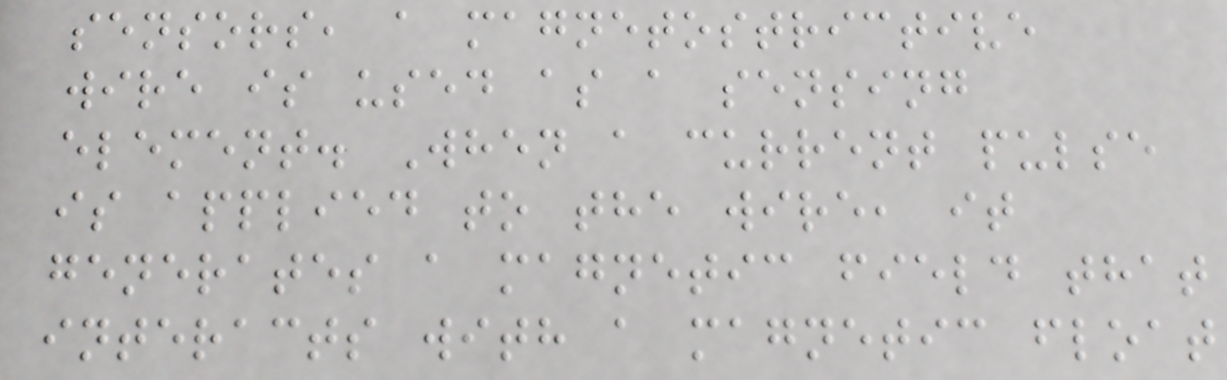sensors, a magnetostrictive
wire is used as a sensing
element. When a current pulse
is applied to the wire, it
generates a magnetic field that
interacts with a magnetic float
